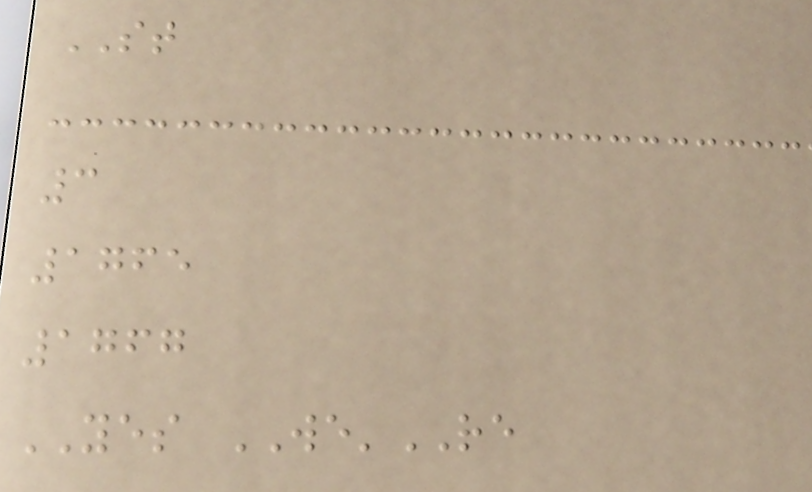ST
3
1765
1767
YES WE'RE
